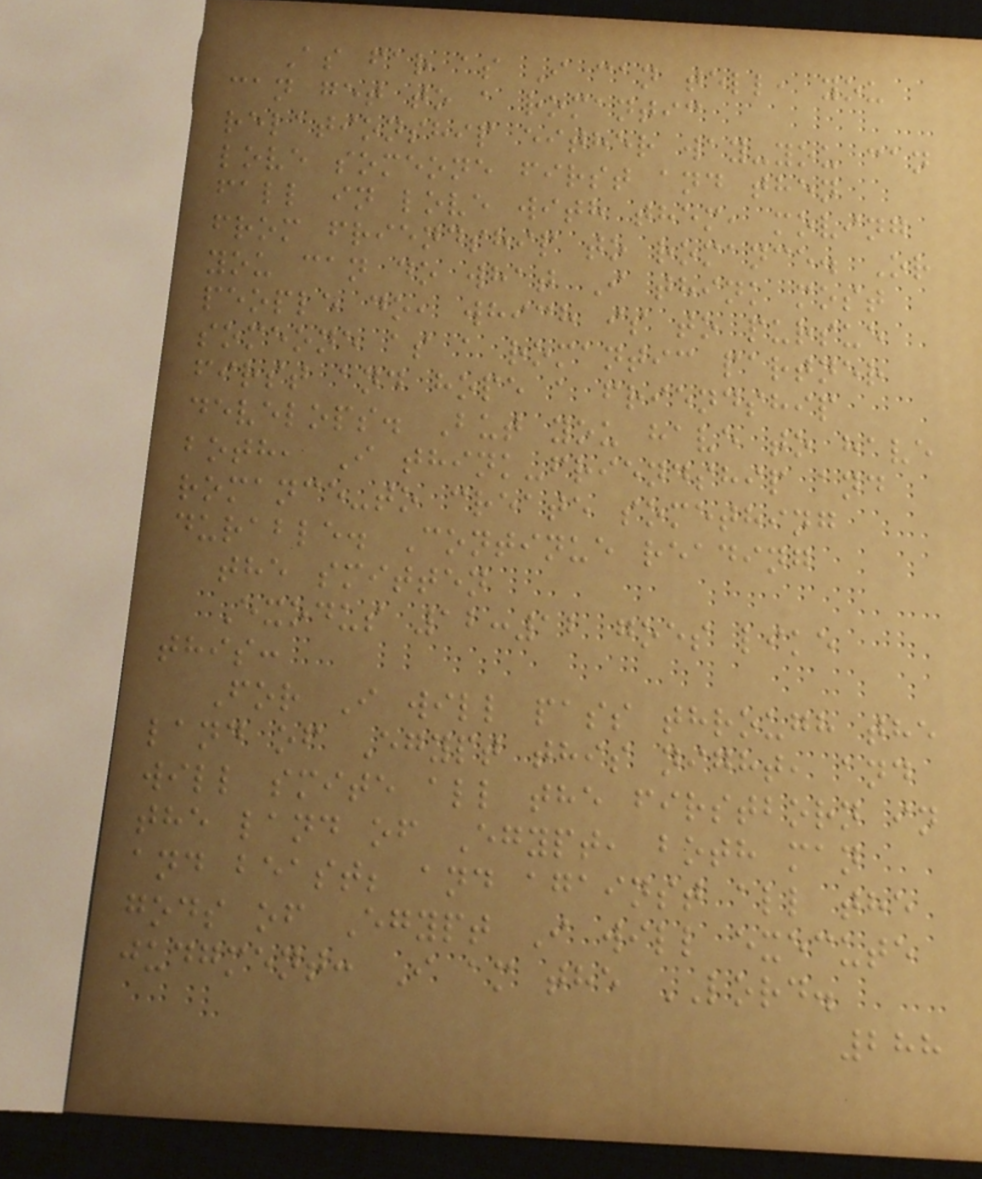As far as I can tell, you
can get to a romantic
relationship either way-you can
love someone first and then
fall in love with them, moving
from friendship to romance. Or
you can do what I think most
people do, which is to pursue
someone as a romantic partner
first and hope a friendship
develops. But you have to have
both, I think-friendship and
romance-to create something
durable. Continue reading
the smitten
Exodus 12:12 goes like
this:
For I will pass through the
land of Egypt this night, and
will smite all the firstborn in
the land of Egypt, both man
and beast; and against all the
gods of Egypt I will execute
judgment: I am the LORD.
288
